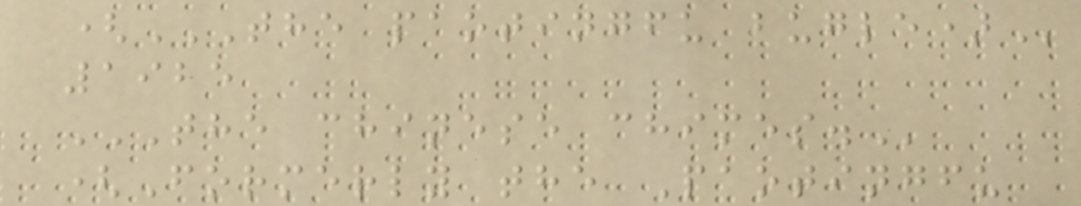(THE PAOTINGFU BUGLE)
1925
THE CHINESE CHIMES.
(Formerly the Paotingfu
